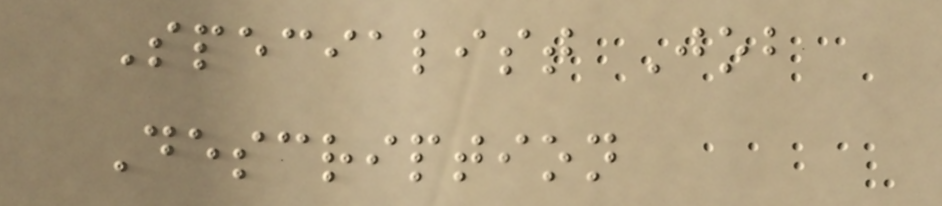Specialist Job
Description
